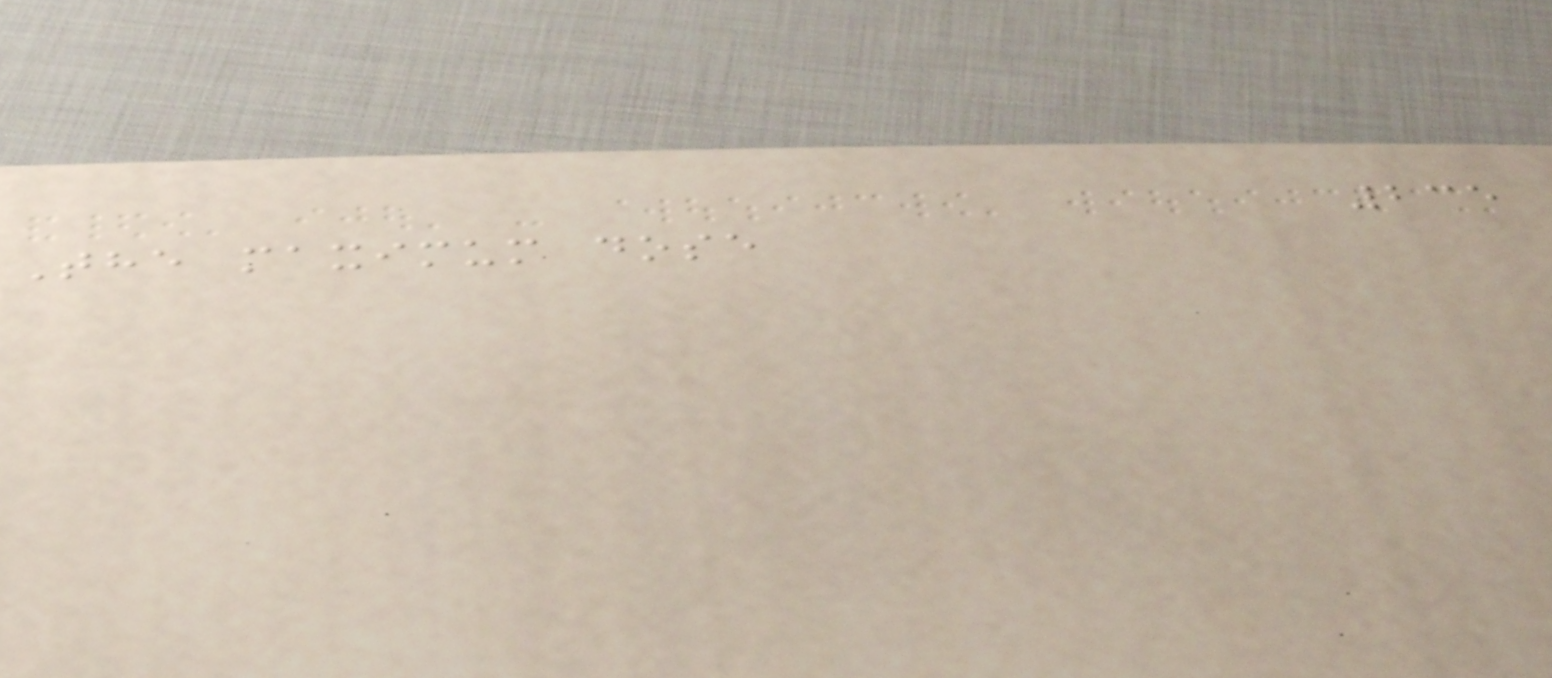235
The maximum dose
